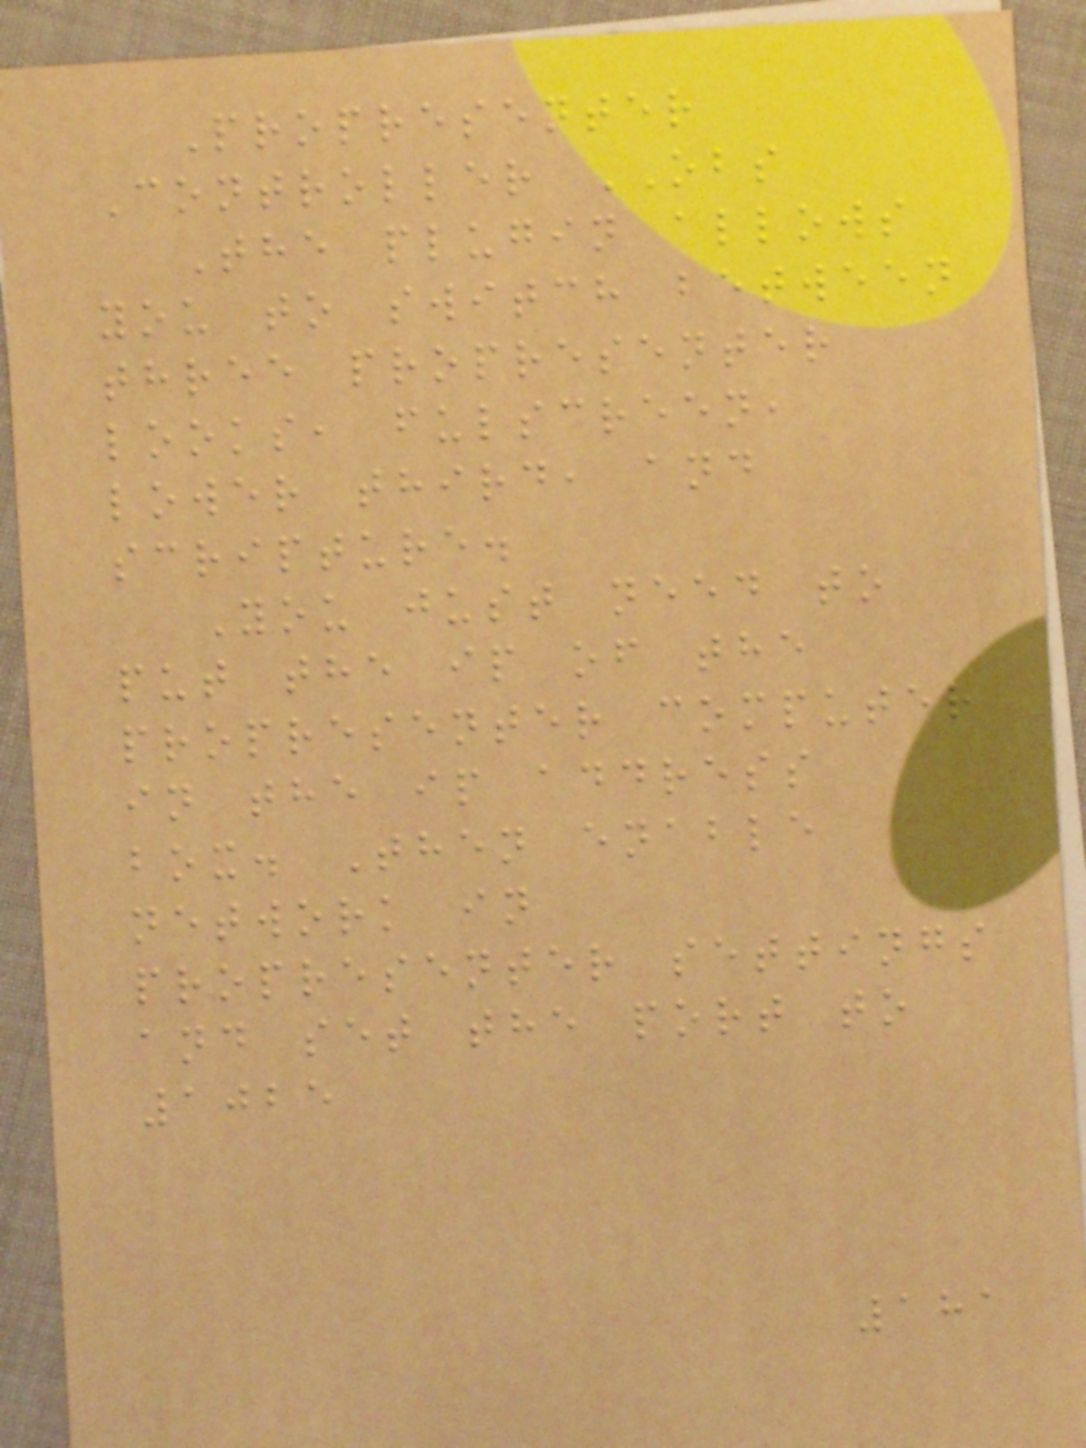Propresenter
Controller OBS
The plugin allows
you to switch between
three propresenter
looks, fulscreen,
lower third, and
scripture.
You just need to
put the ip of the
propresenter computer
in the ip address
box. Then enable
network in
propresenter settings
and set the port to
1025
181
